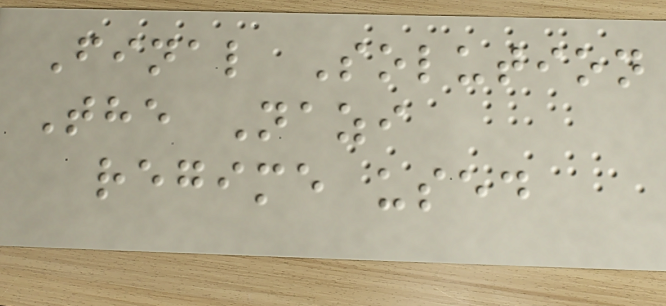Final Solution
The Nazi
regime used
